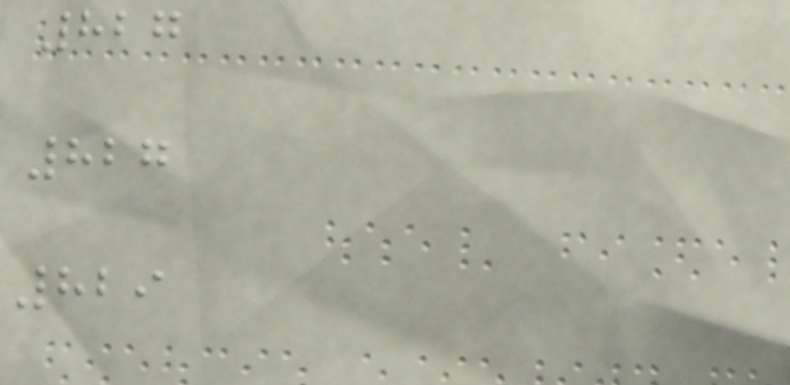827
827
829
